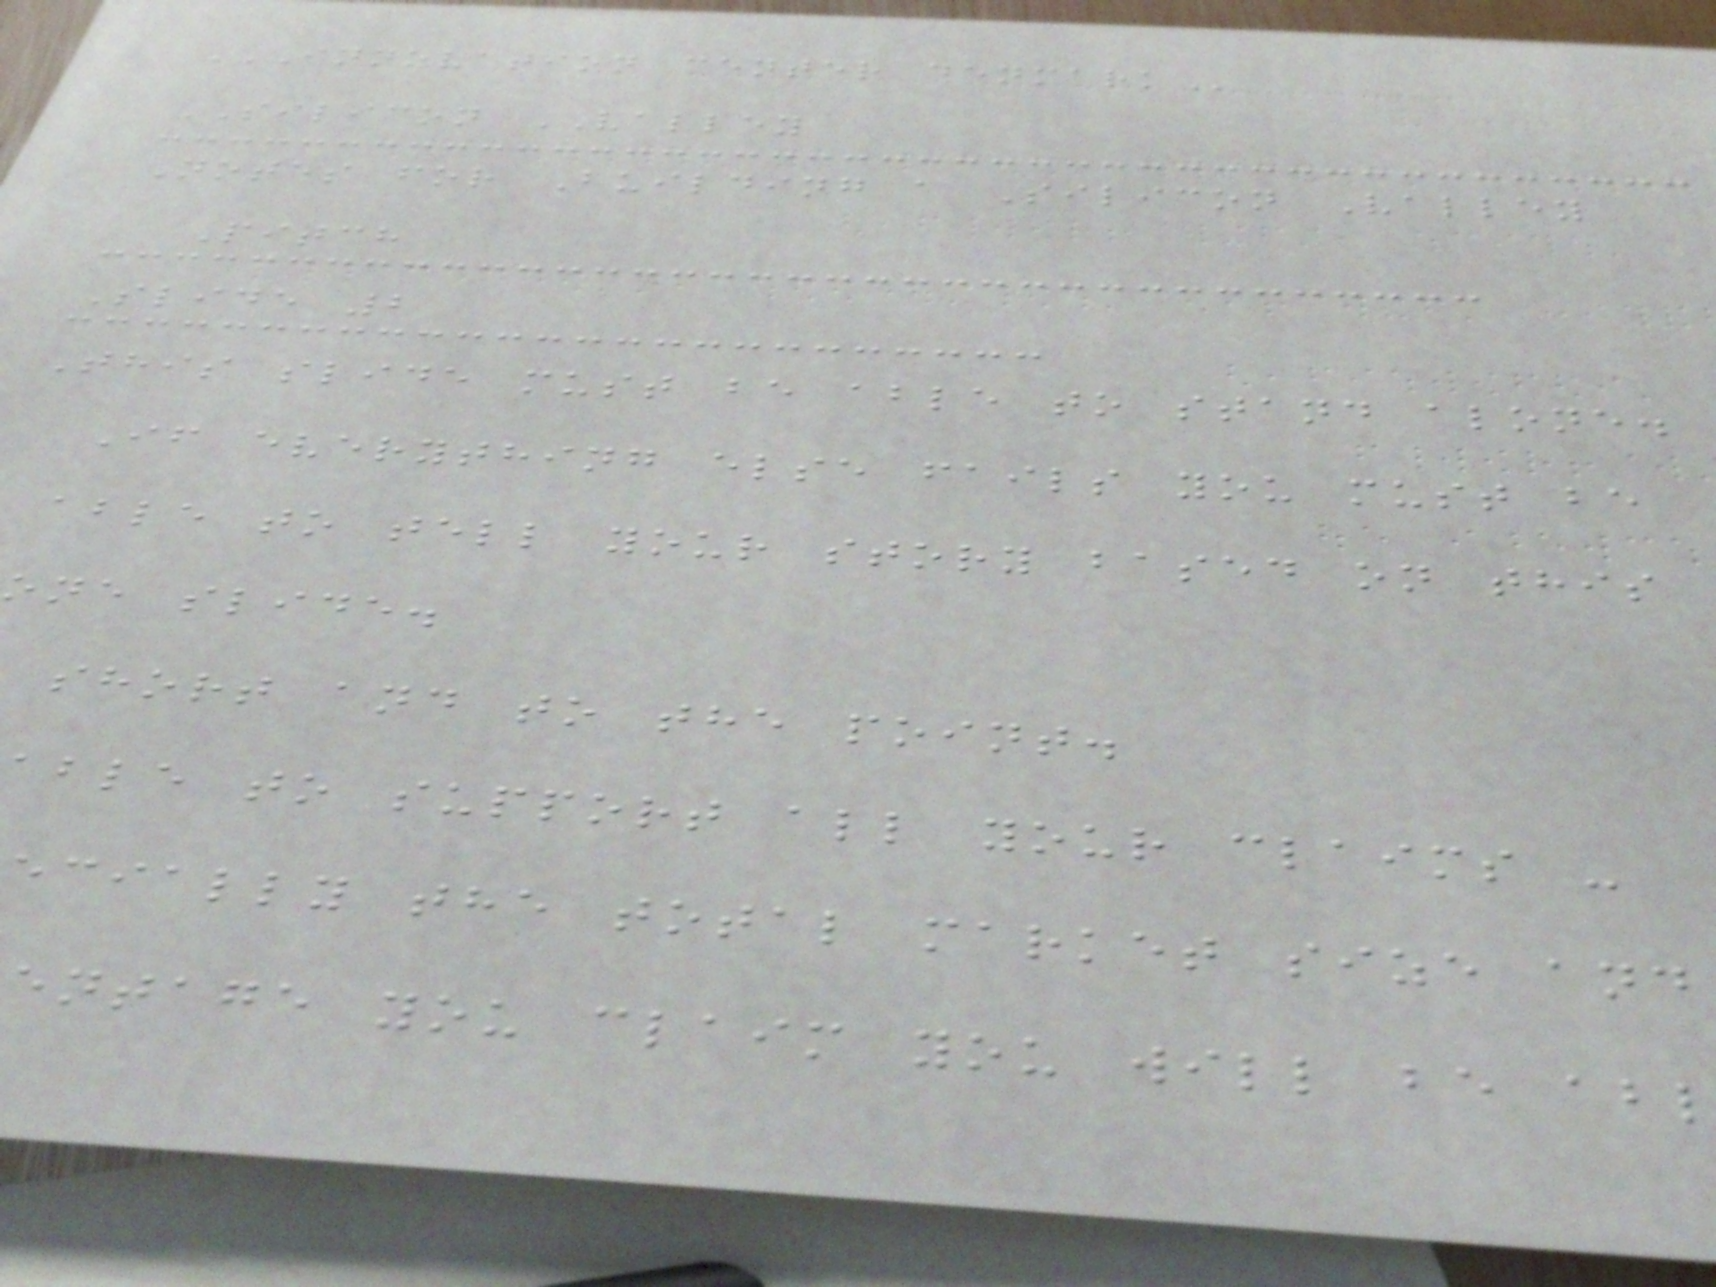INNOVATION CENTER DENMARK
SILICON VALLEY
Notes for Building a Silicon Valley
Pitch
Slide 2
This slide must be able to stand alone.
If everything else fails you must be
able to tell your story based on this
one slide.
short and to the point.
able to support all your claims -
ecially the total market size and
entage you claim you will be ab
